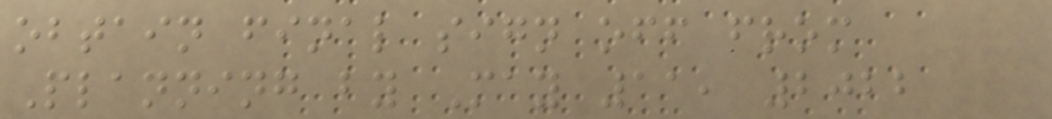obtain final sign off from
Planning by May 11, 2022
